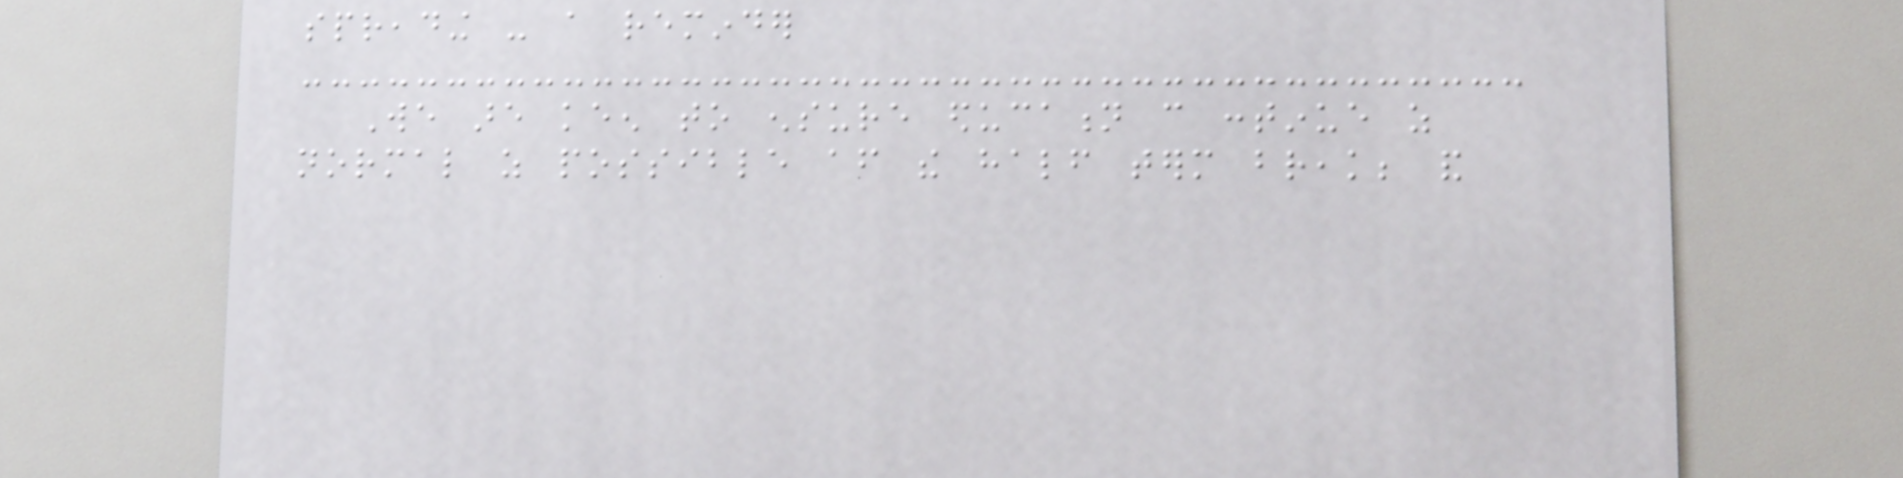spreading - a reminder
We are keen to ensure education can continue as
normal as possible after the half term break; and
